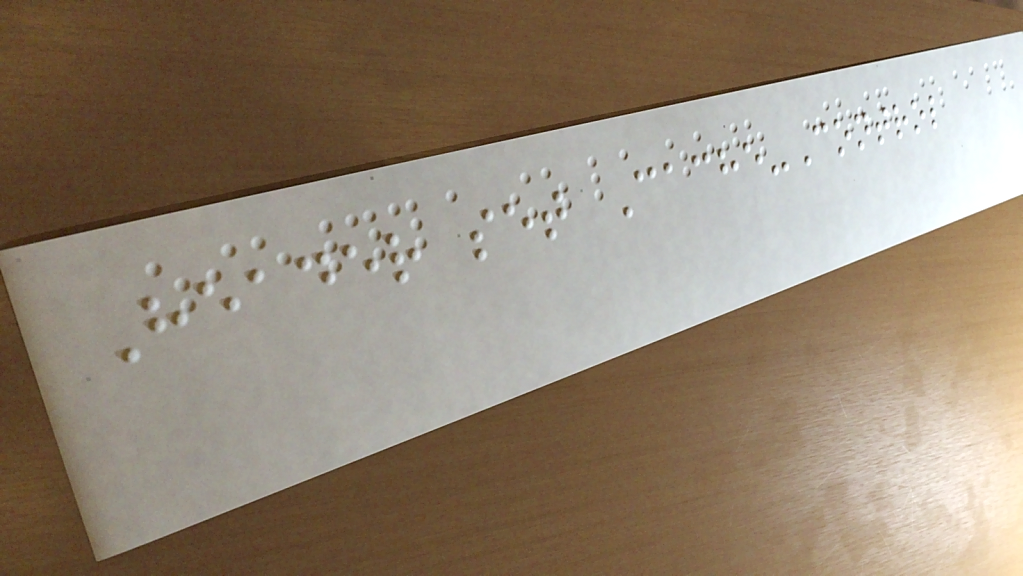Header set Cache-Control
